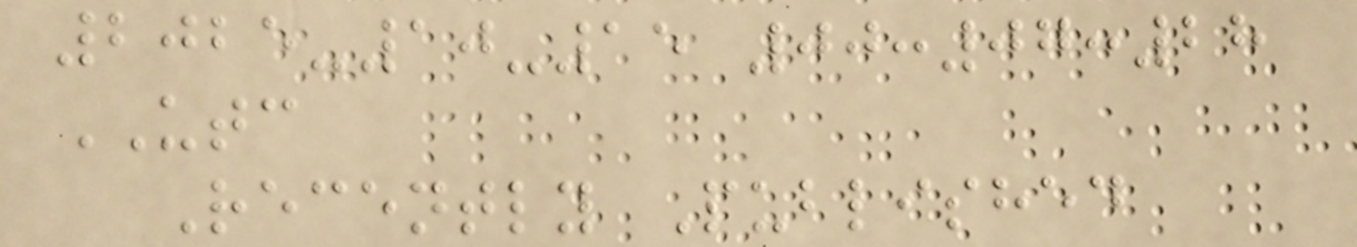2025-10-15 00:07:28
UTC
Recently Published
